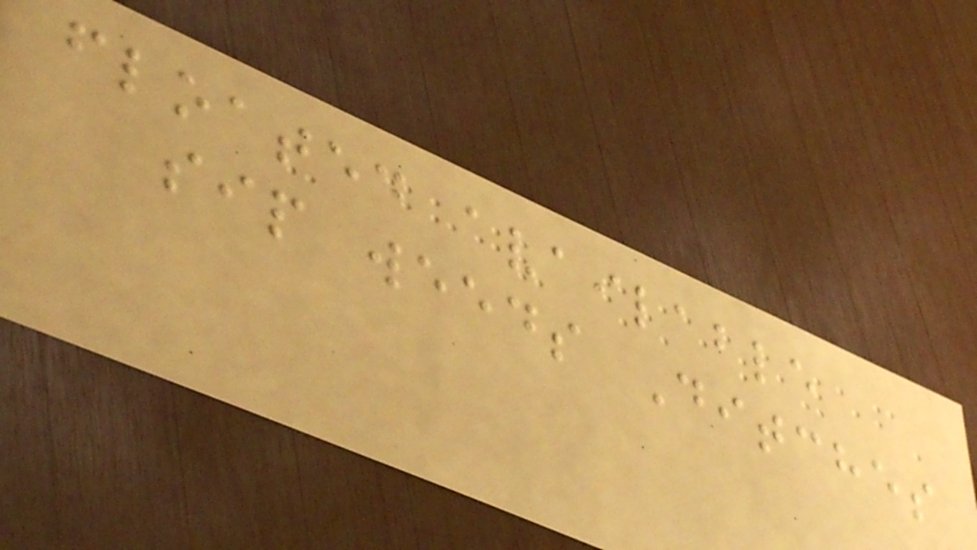floated available
sip weeds Ditches
